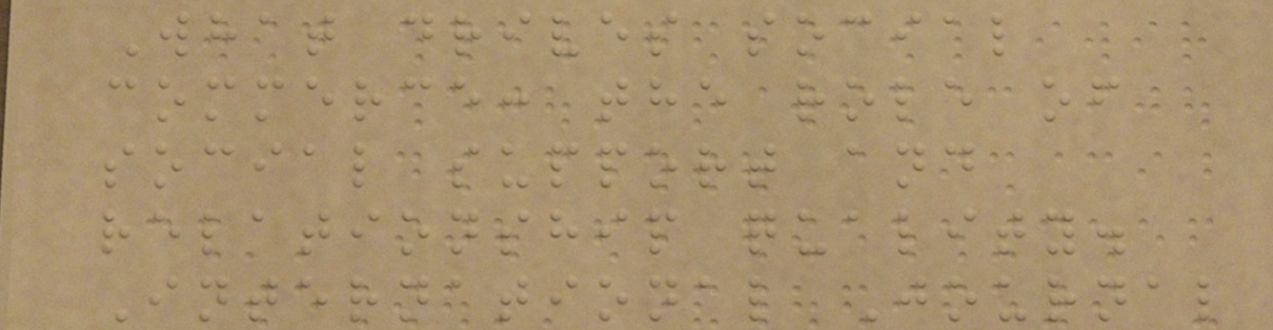What drives social
commerce: the role of
social support and
relationship quality.
International Journal
